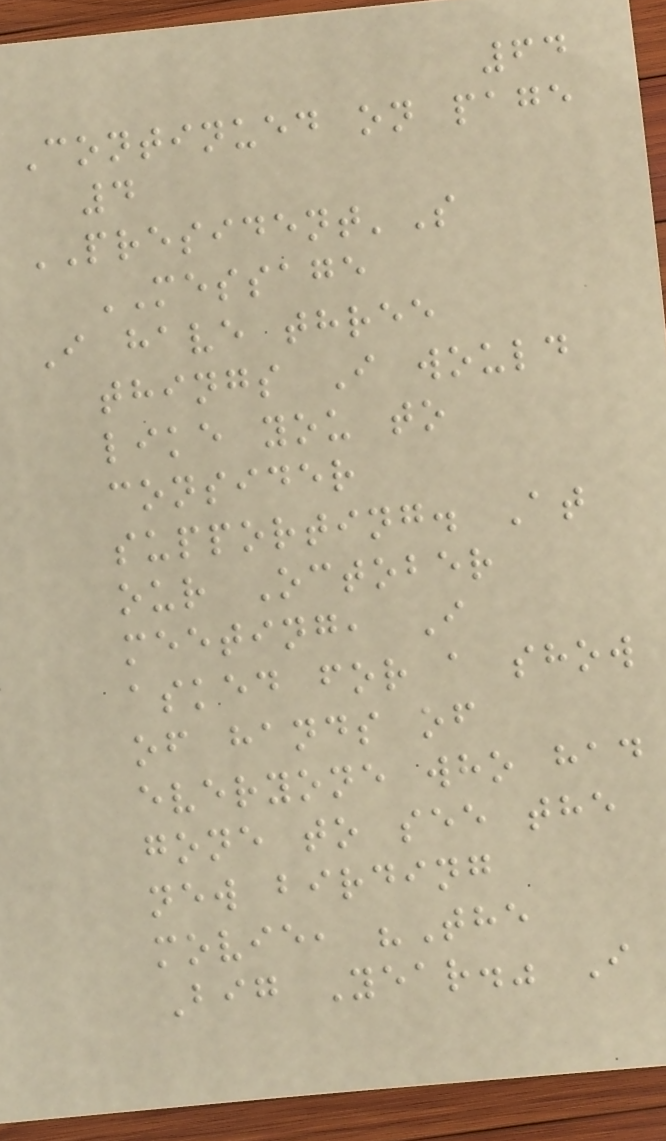64
Continued on page
4
PRESIDENT'S
MESSAGE
I have three
things I would
like you to
consider
supporting. At
our October
meeting, I
asked for a show
of hands of
everyone who had
gone to see the
new birding
movie, "The
Big Year." I
